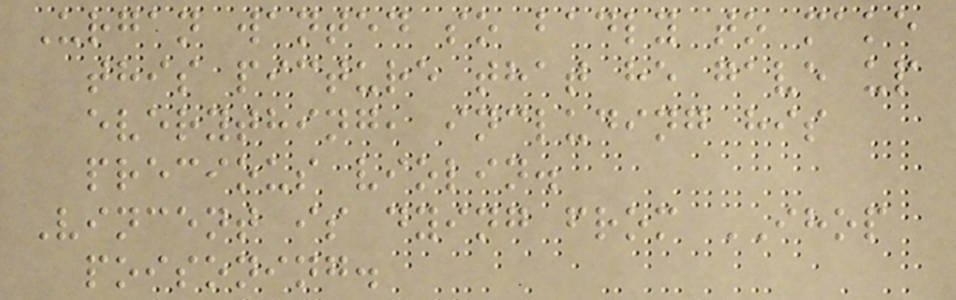Urgan wanted so badly to make
this picture that he gave up
everything, including his
precious violin.
Vincent is dying from IHOP
poisoning.
